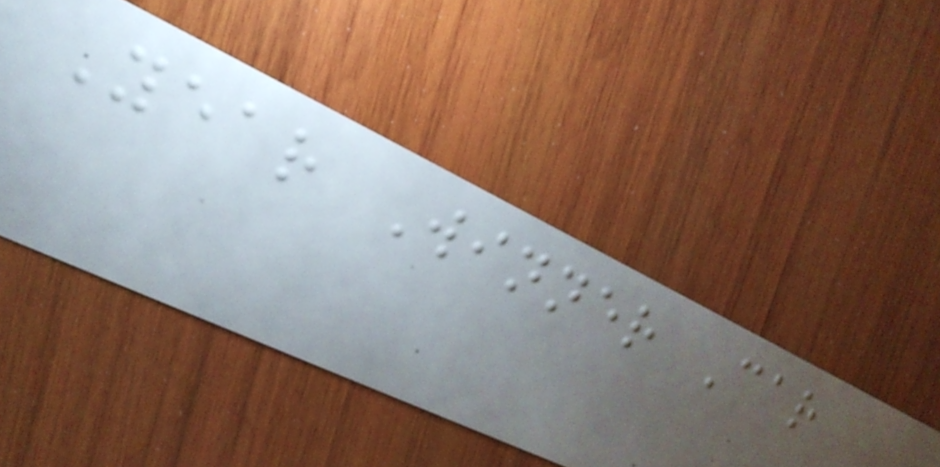Year Winner Car
